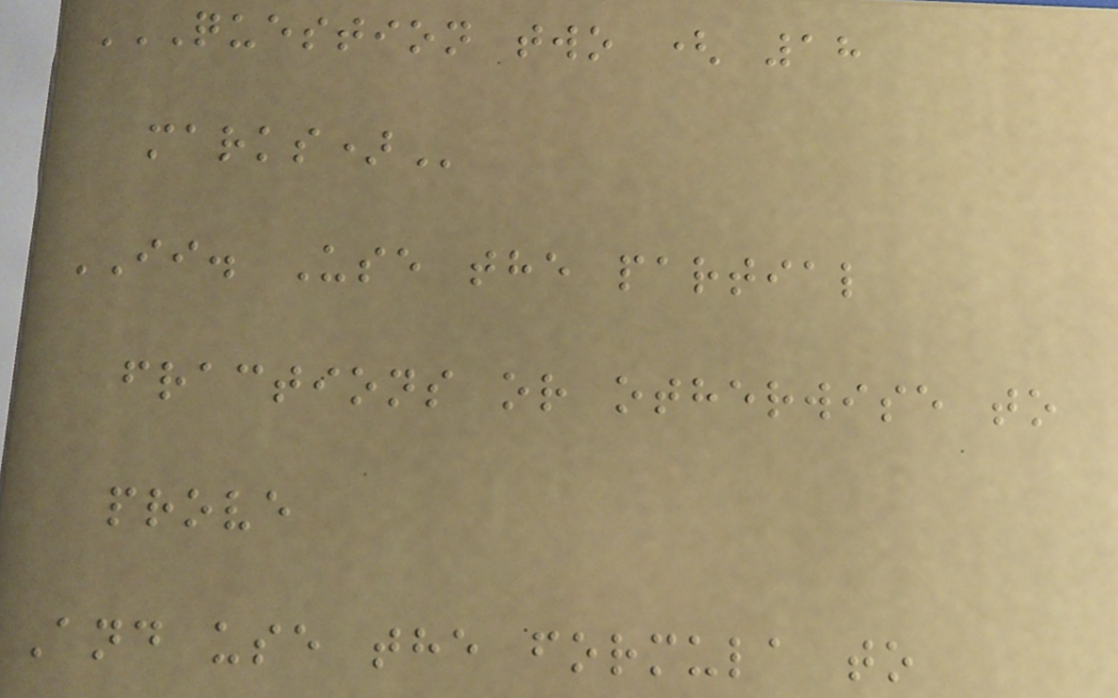QUESTION TWO ( 18
MARKS)
II. Use the partial
fractions or otherwise to
prove
And use the formula to
